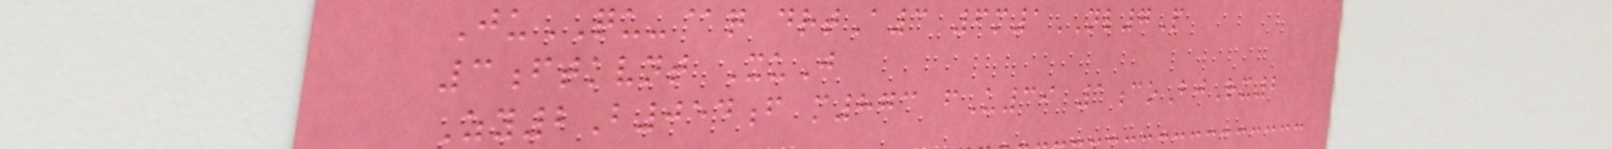JuQU-@q drtA3 6m1NL7P
3ftkvnt XuJ
Zy2B054f m873 fU39 1coBjRx2
